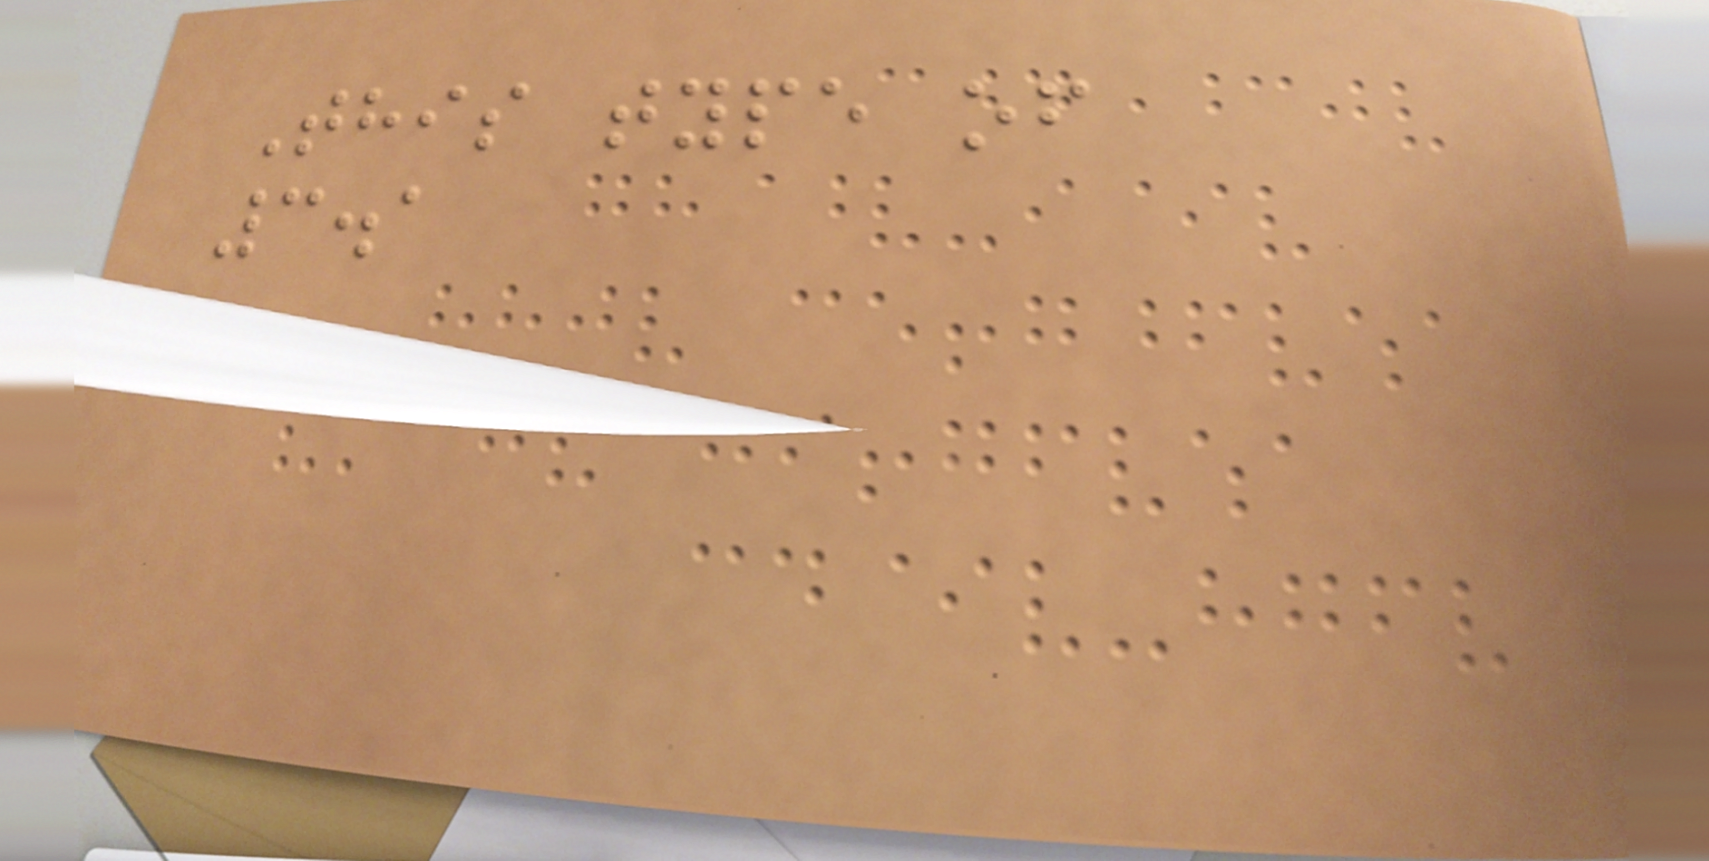This type of
3.1
